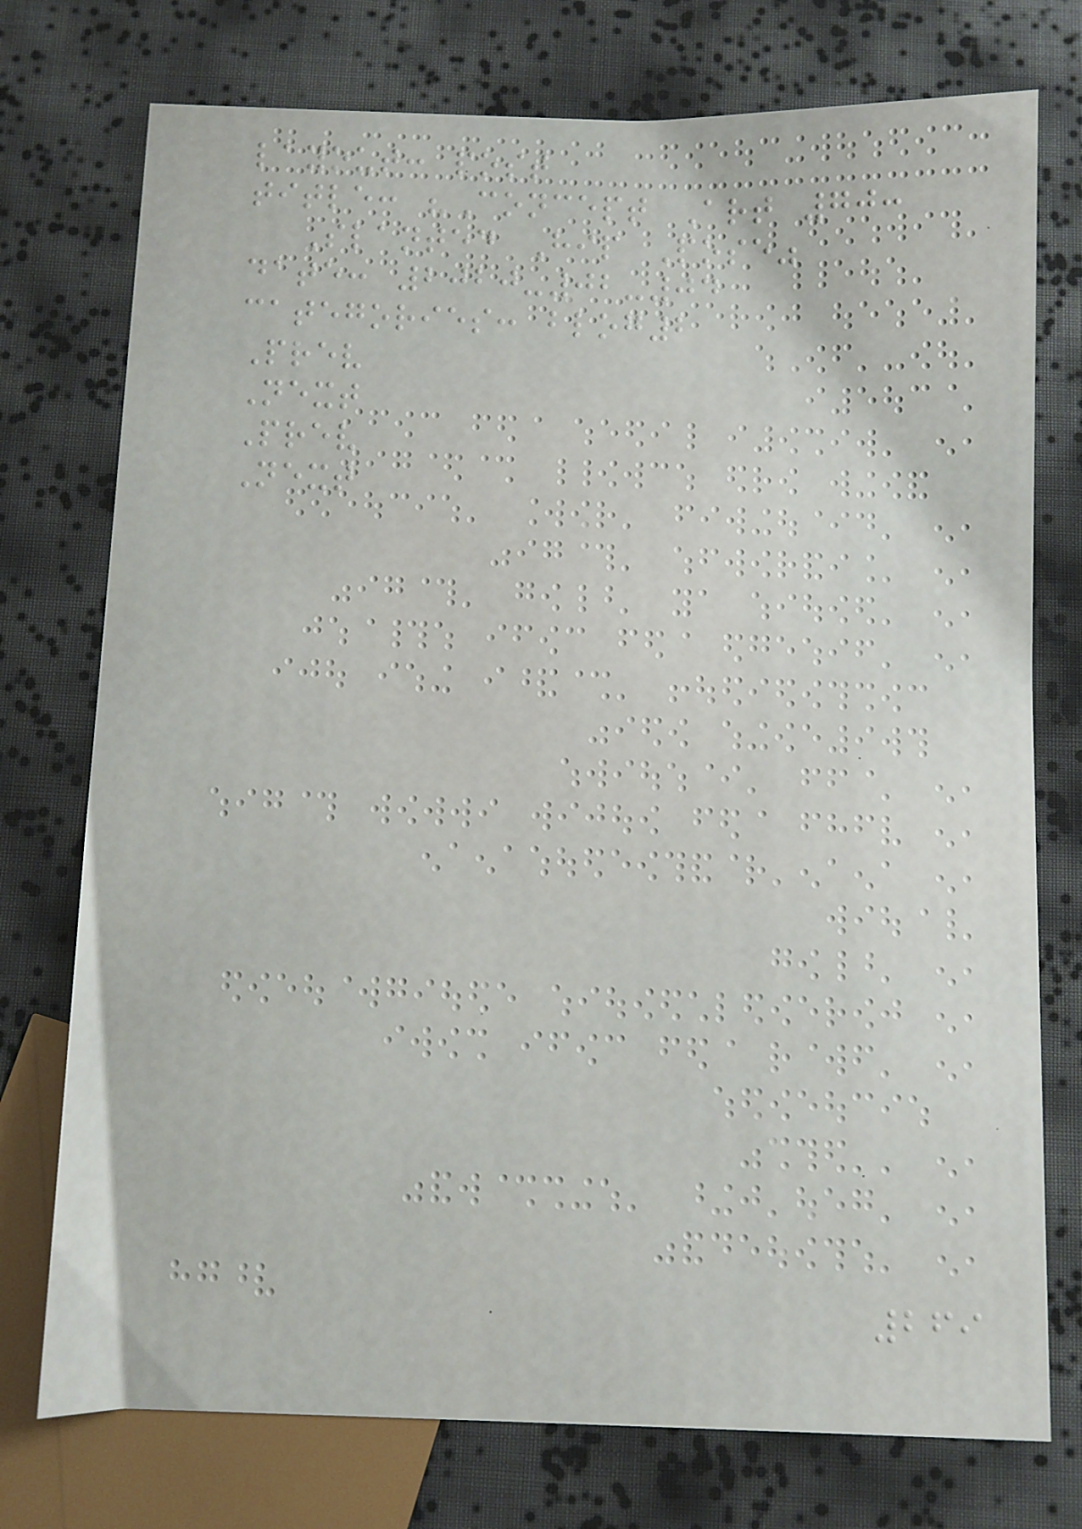layout: post
title: "Concept Art 70:
Slanted Hip Pose"
date: 2020-02-04
categories: blog2
Prev
Next
Prev
Next
269
